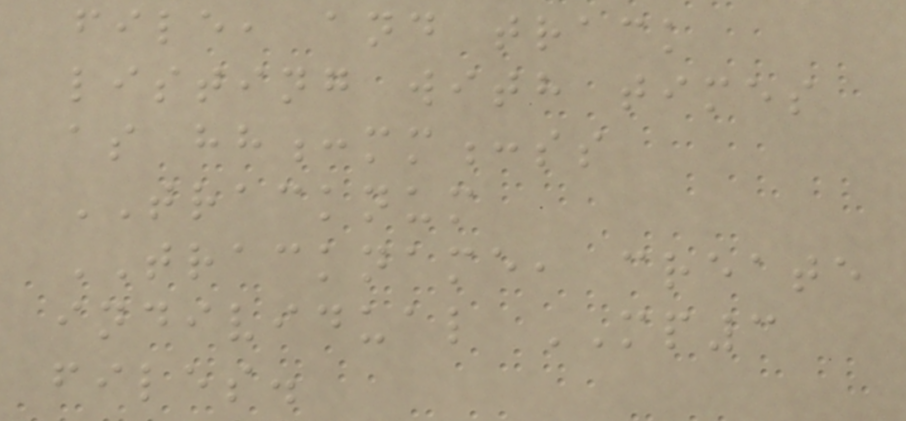file, and track
listing with times
as hh:mm:ss
TRACKNUM
TRACKNAME, create
individual MP3
files.
